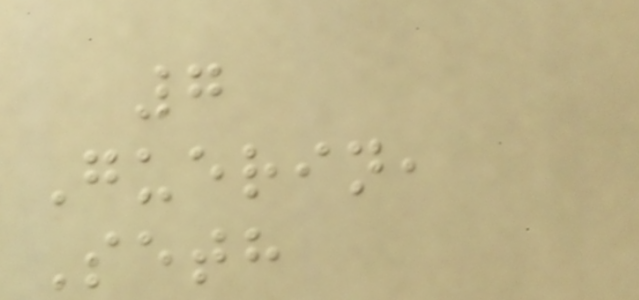7
Guerin,
Seth
